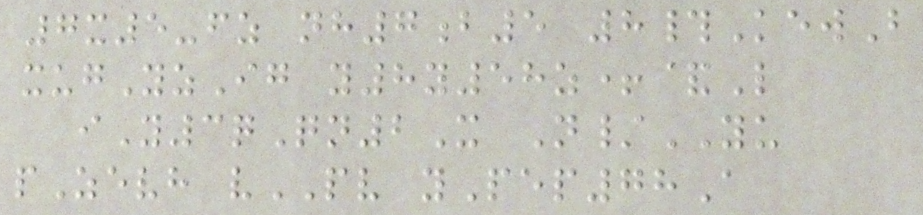7x5-fz nh7b5 8#KewB
xugYzIg y8y58z+&L
iY3qQn2X N/YU
pZevh vPV yPep78A
